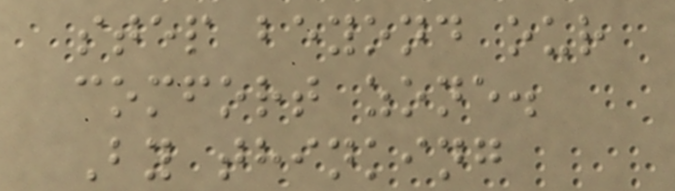step beyond our
comfort zone.
By thinking
